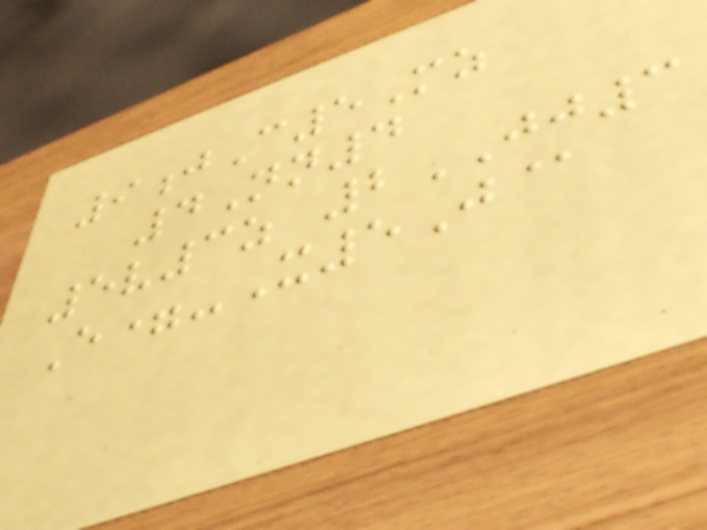9jC5Mz
4Nn4
5v3z 2JJ3
E=-X5J@
